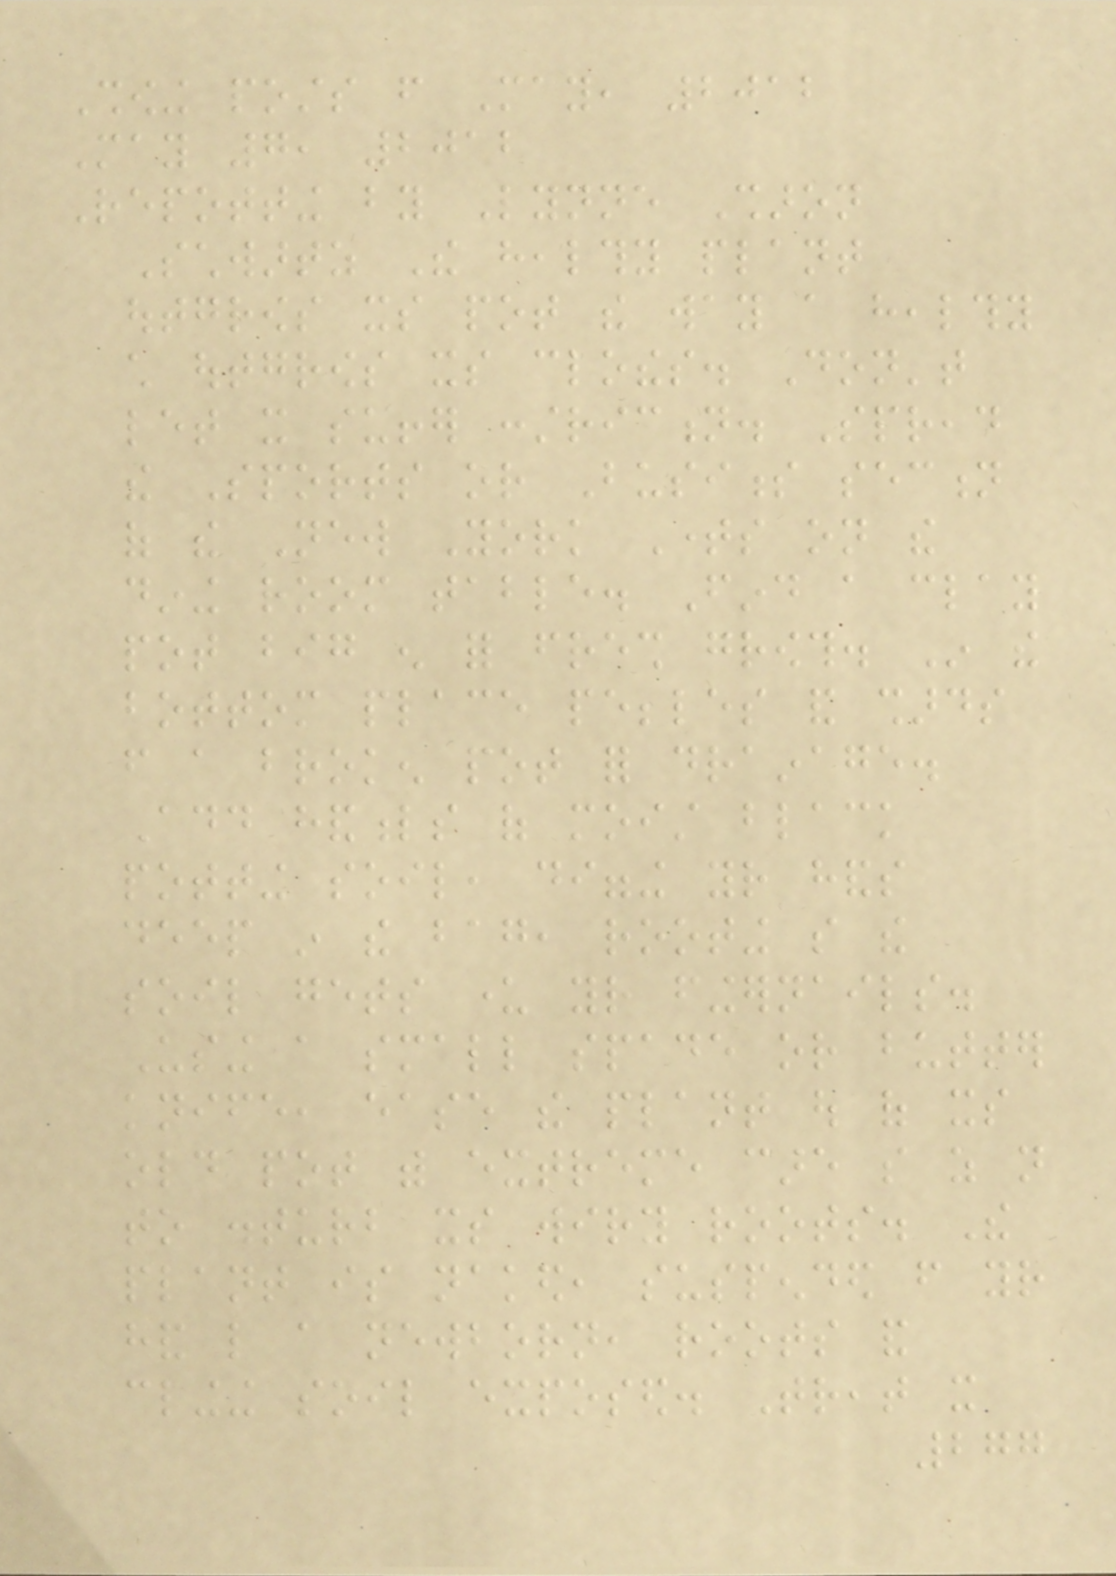Showing posts from May, 2012
May 7, 2012
Repotting by Lynne Sharon
Schwartz The healthy plant
outgrows its pot the way a healthy
child outgrows its clothes. Don't
let it suffer constriction. Spread
the Sports or Business section
of the New York Times on the
dining room table. Find a clay
pot big enough for fresh growth. In the
bottom place pebbles and shards
from a broken pot for drainage.
Add handfuls of moist black
potting soil, digging your hands
deep in the bag, rooting so the
soil gets under your fingernails.
Using a small spade or butter
knife, ease the plant out of its
old pot with extreme care so as not
to disturb its wiry roots. The
plant is naked, suspended from your
hand like a newborn, roots and
clinging soil exposed. Treat it
277
